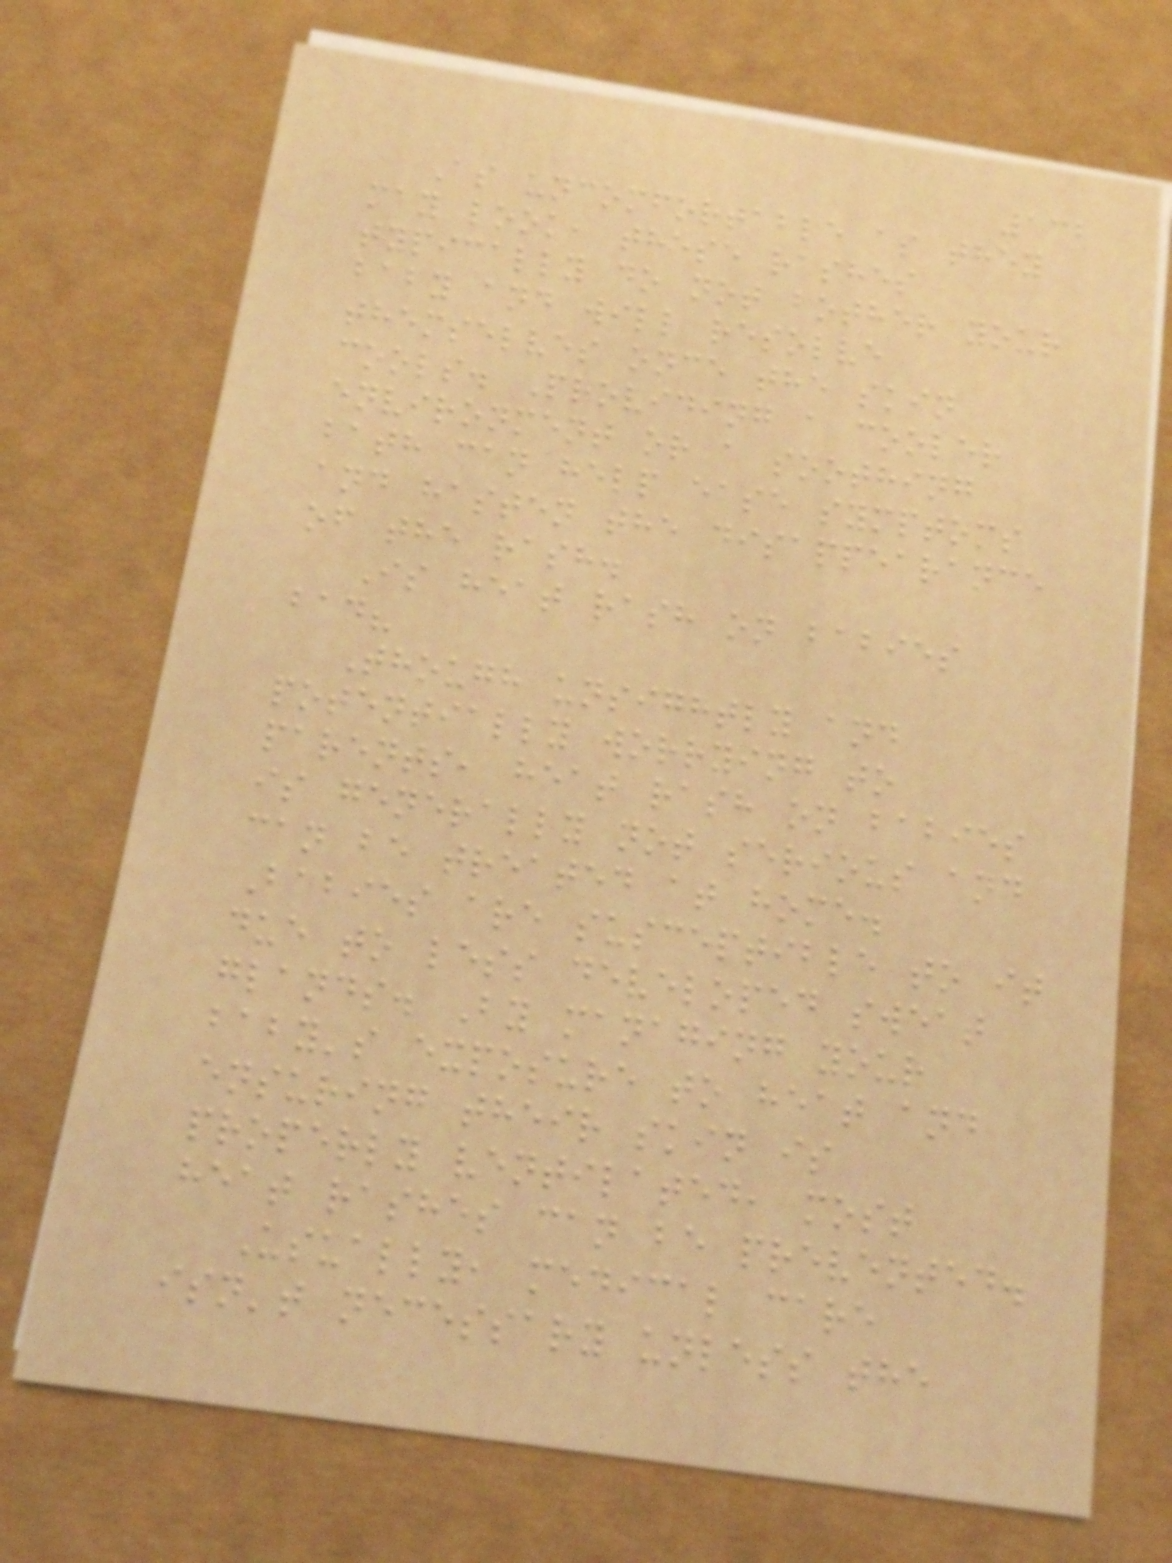132
As uncomfortable as they
may look, these rashes
typically do not bother your
baby and will resolve
themselves once the skin
cools. Providing a cooler
environment or a soothing
bath can help ease symptoms
and hasten the disappearance
of the rash.
Is heat rash on babies
bad?
Though unsightly and
potentially worrying to
parents, heat rash on babies
is generally not serious and
can be treated at home.
Babies are susceptible to it
due to less developed sweat
glands. By managing your
baby's exposure to heat and
ensuring their skin is
properly ventilated, most
heat rashes can be prevented.
Usually, medical care
isn't necessary unless the
